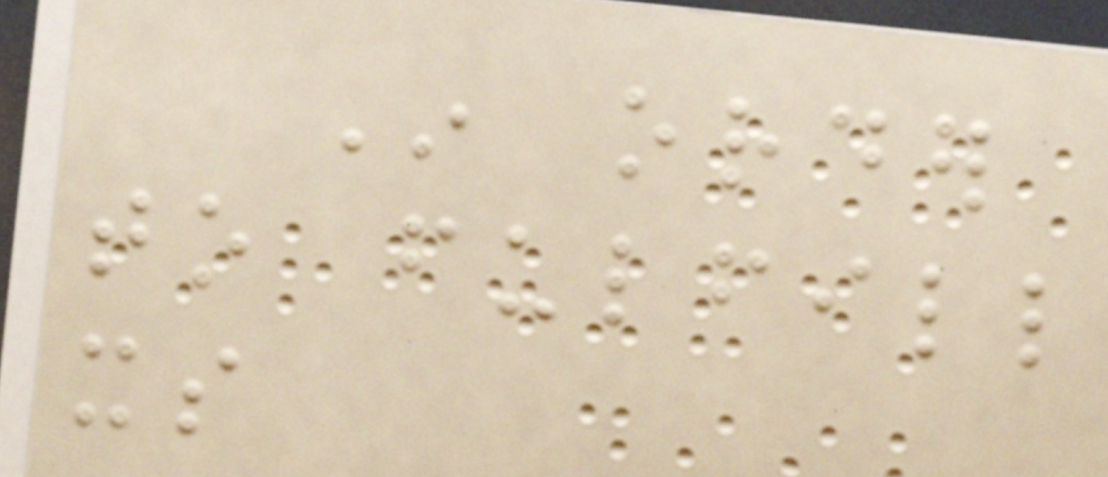In order
to fulfill
its
